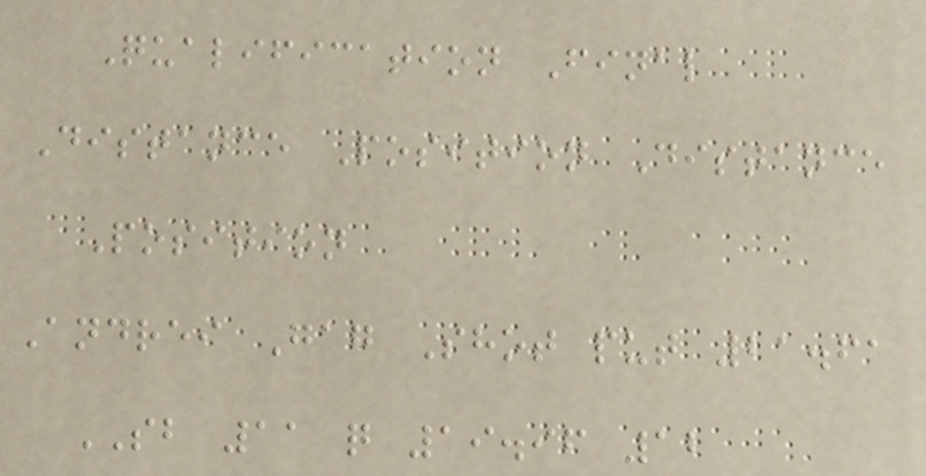Qualification Final
Distance Position Distance
Position
Andrei Gag Shot put 21.61
SB 11 q 19.96 12
